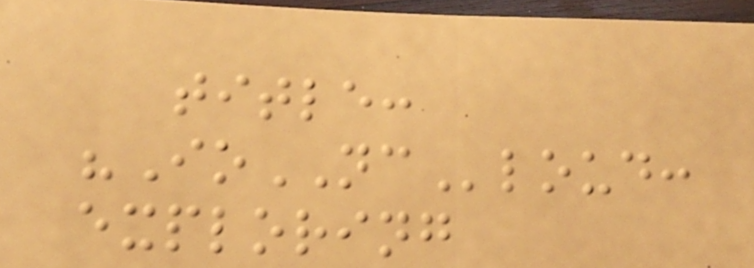title:
"IoNCloud:
exploring
